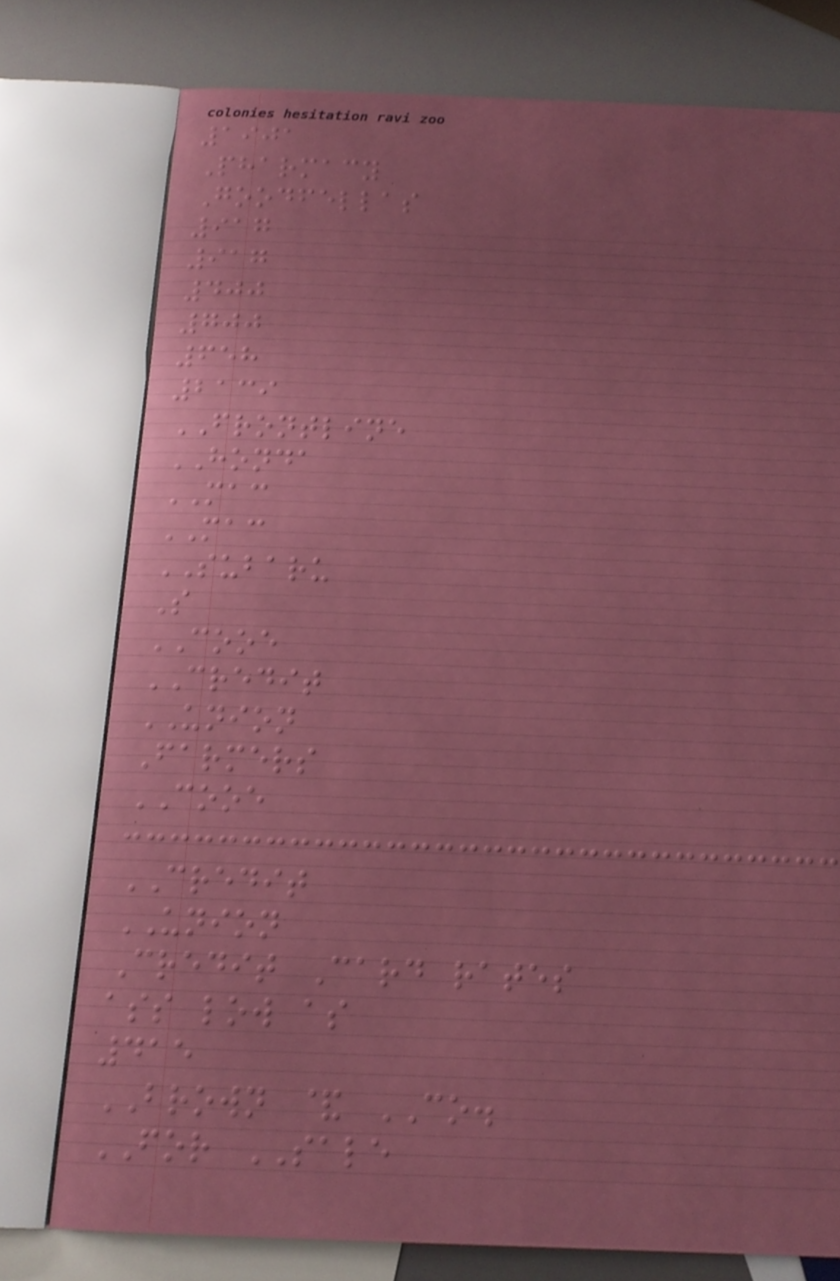1901
Pharmacy
Goodfellas
917
917
400
700
658
2139
FRONTLINE
HONDA
MAC
MAC
SUBARU
S
COOE
CREDIT
UNION
Farmers
COOE
CREDIT
UNION
Credit Card rates
ass low as
415
BROWN & CO.
FOR SALE
